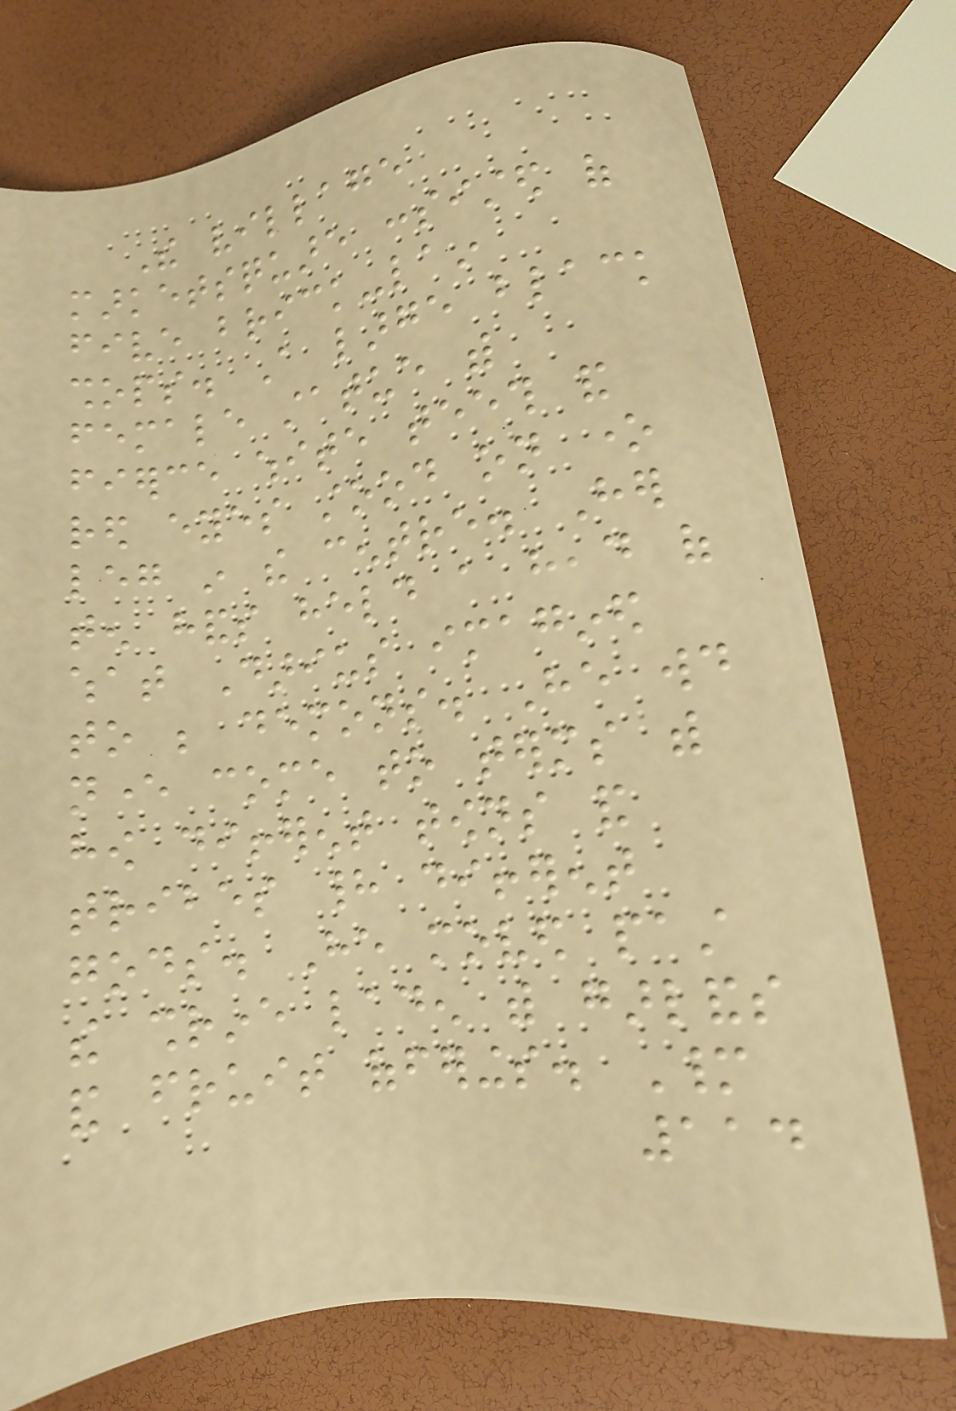The village
marketsquare consisted of
five brick-lain
shops. A large black
female statue with
fierce white teeth and
red eyes stood on one
leg in the centre. Her
ten hands held a head of
what Darius imagined
to be demons. He would
never come to terms with
how different towns and
tribes had different
gods. He moved past
the shrine laden with garlands
and fruit offerings. Many
114
